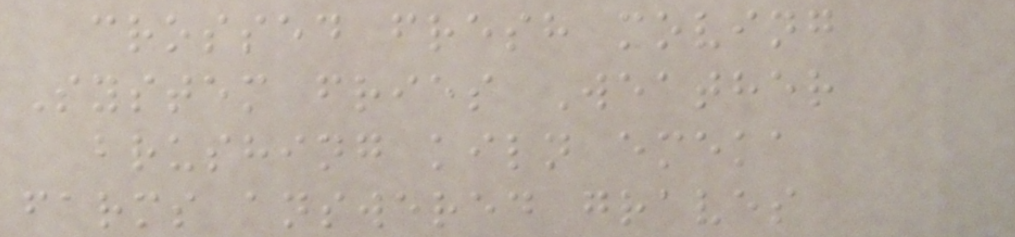crossed fresh moving
System fries Weather
brushing kiln emeka
farms answered graves
